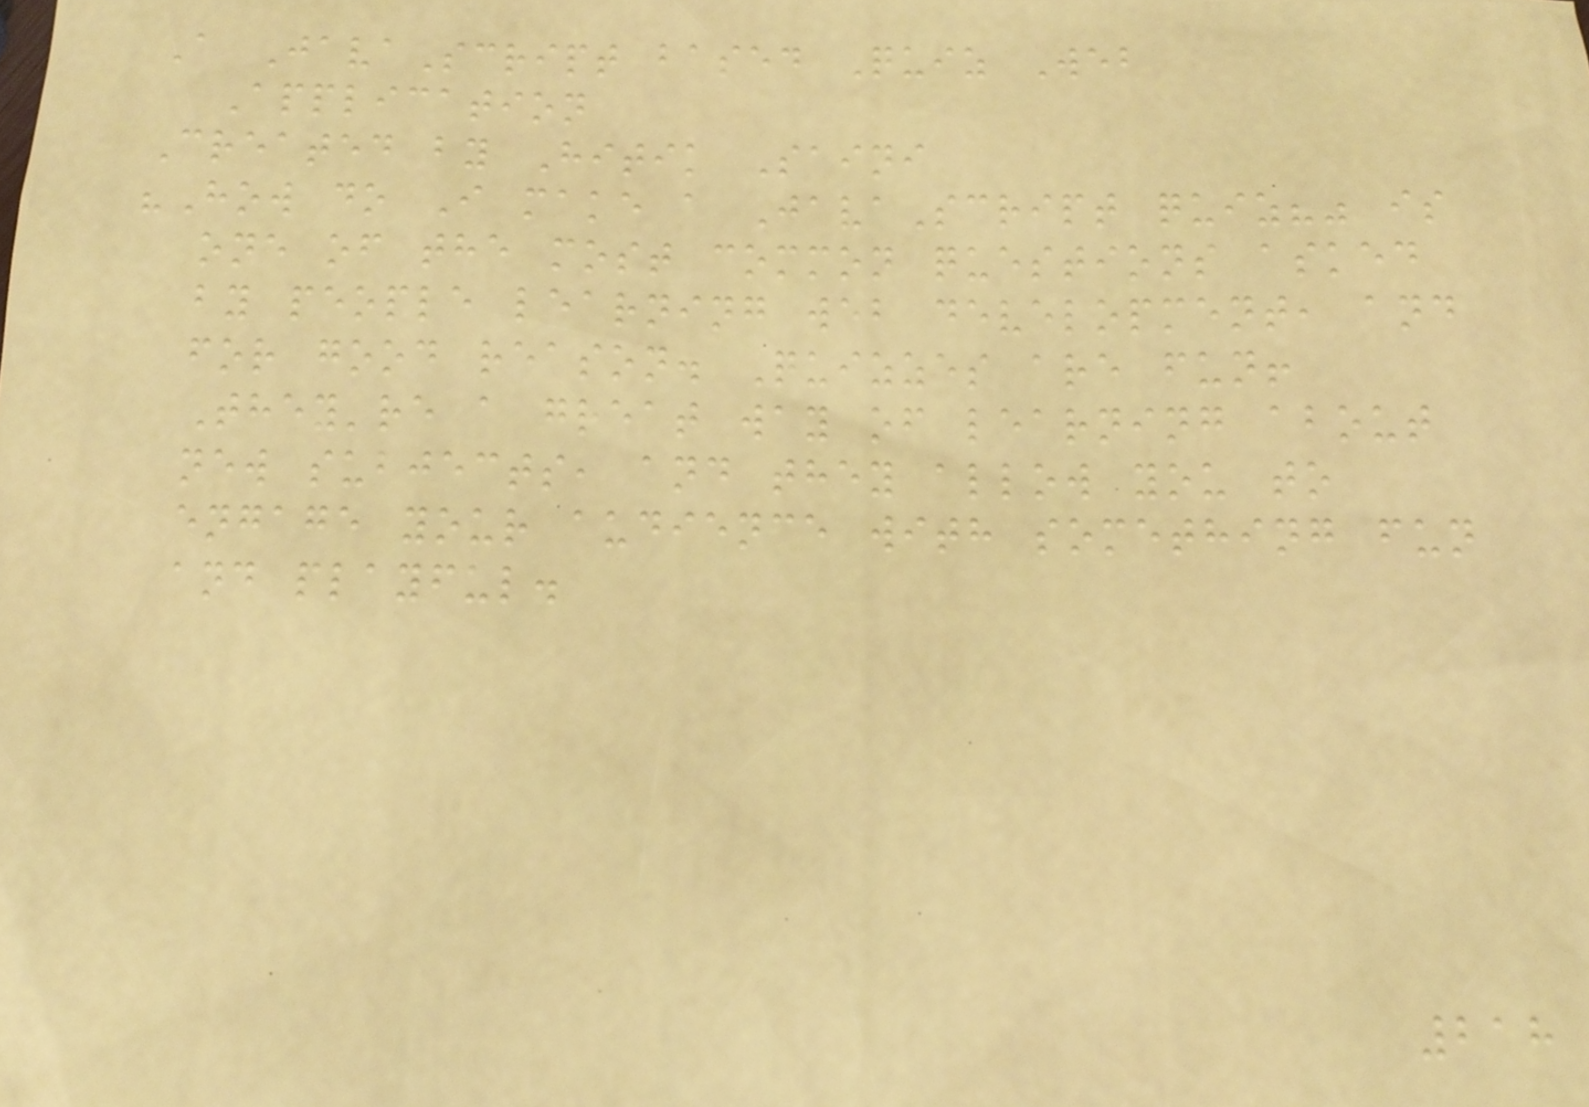A JavaScript based Quiz Web
Application
Created by Hitik Saini
"How do I make a JavaScript quiz?" is
one of the most common questions asked
by people learning web development, and
for good reason. Quizzes are fun!
They're a great way of learning about
new subjects, and they allow you to
engage your audience with something fun
and playful.
218
